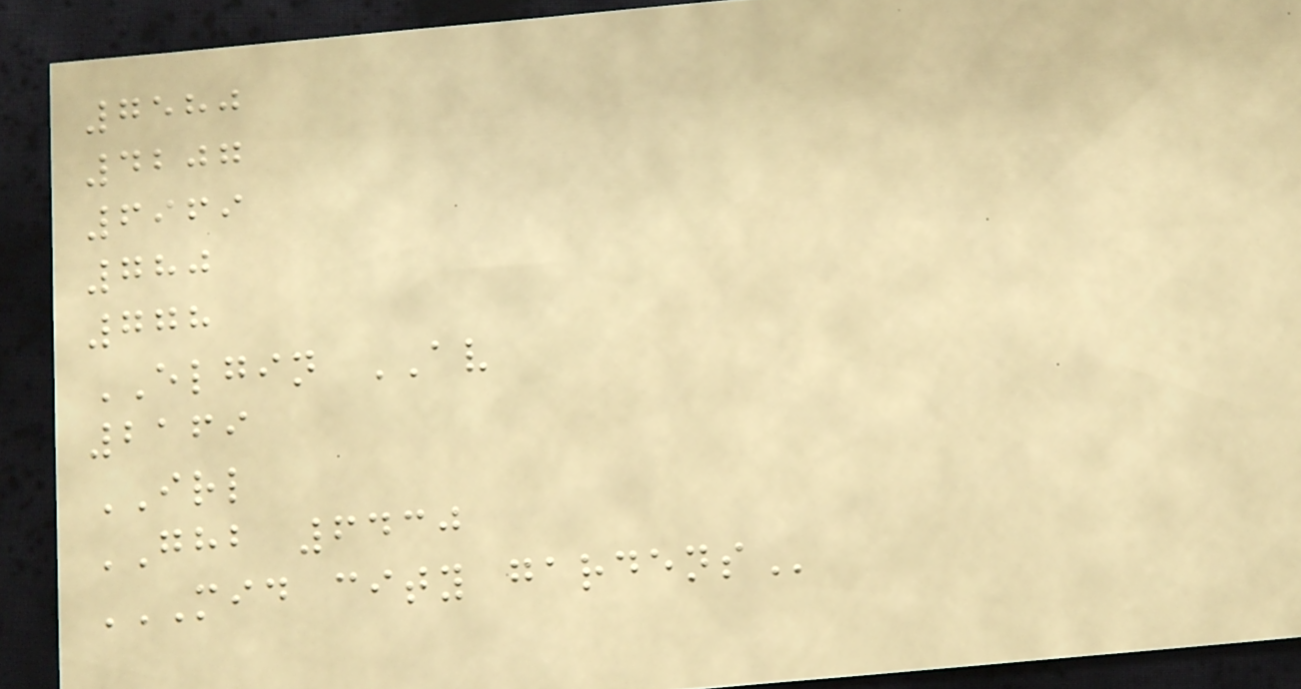7580
4207
6969
780
778
ELGIN AV
2169
IRL
GHB 6430
MID CITY GARDENS
